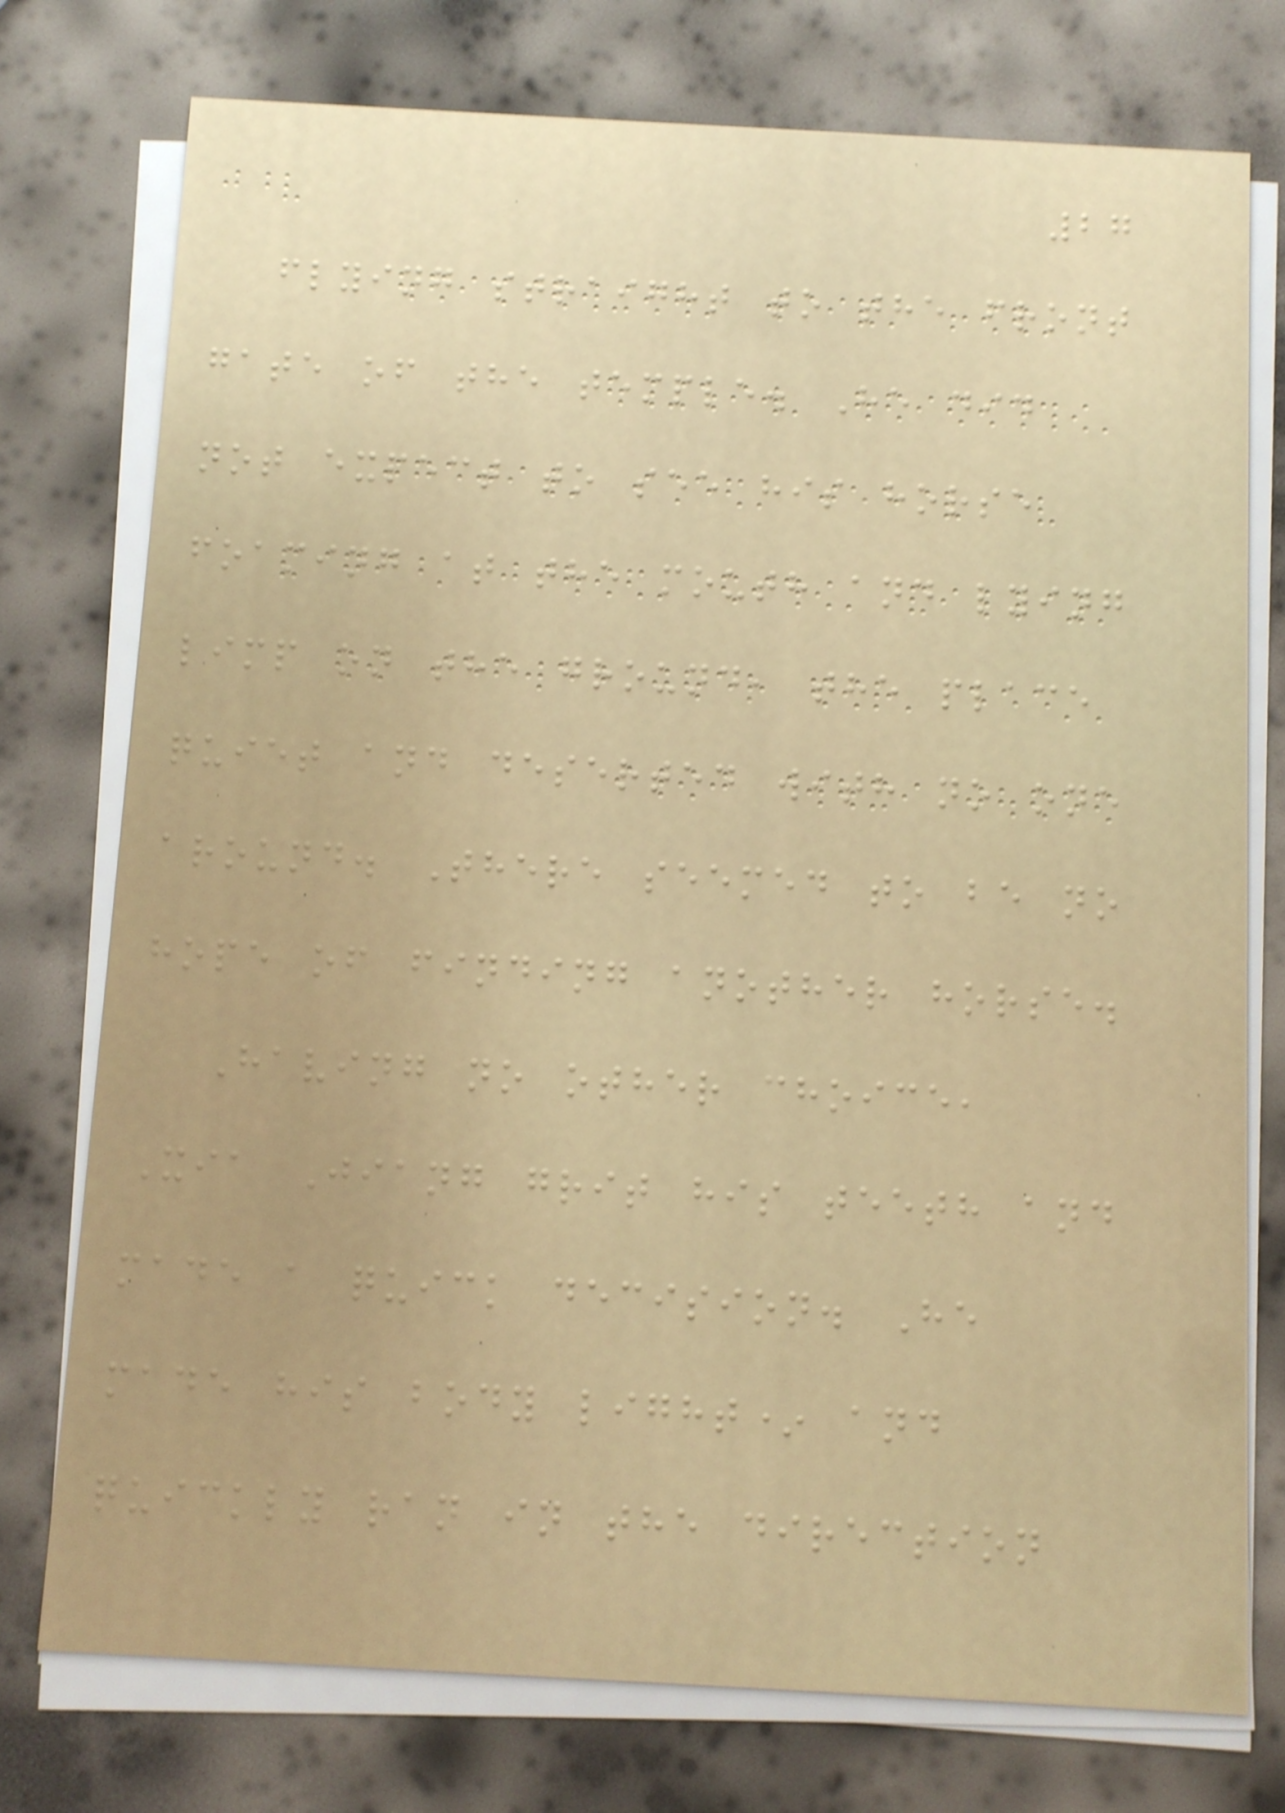27
flying straight to the front
gate of the temple. He did
not expect to see his horse
foaming at the mouth and lying
limp on the ground, the place
quiet and deserted with no one
around. There seemed to be no
hope of finding another horse.
Having no other choice,
Xia Jiang grit his teeth and
made a quick decision. He
made his body light* and
quickly ran in the direction
